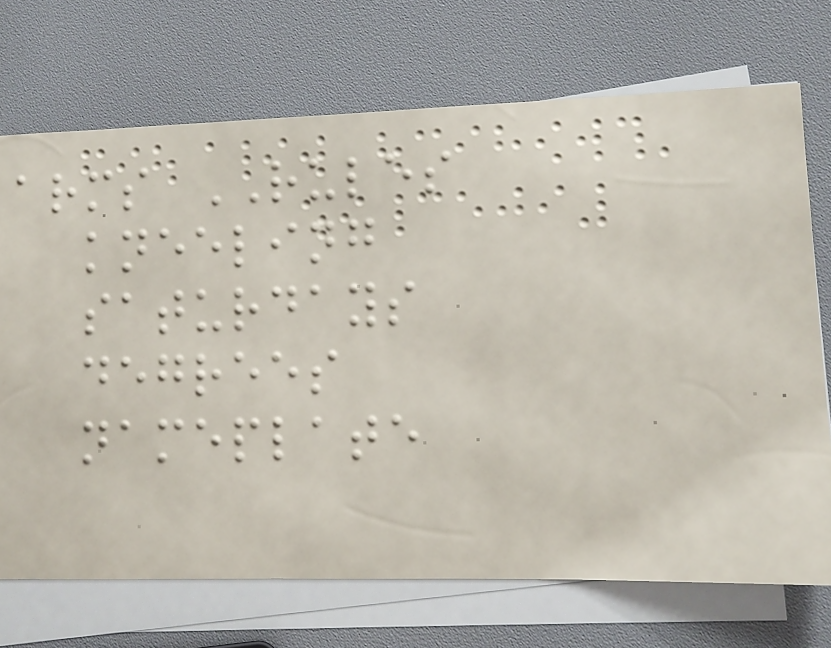arms RULES
kneeling
saturdays
degrees
nameplate
